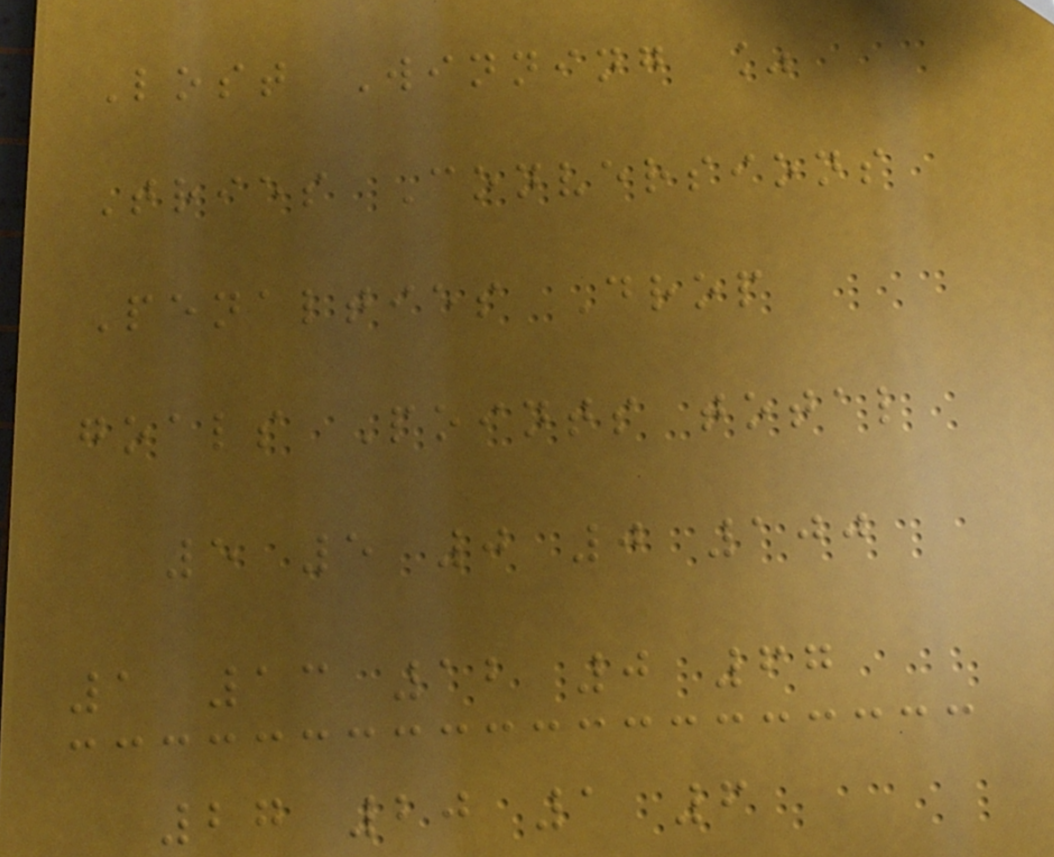Lost Winning %
Tries Conversions
Penalties Drop
goals Points total
5 5 0 0 100
1 13 12 0 67
27 20 1 6
